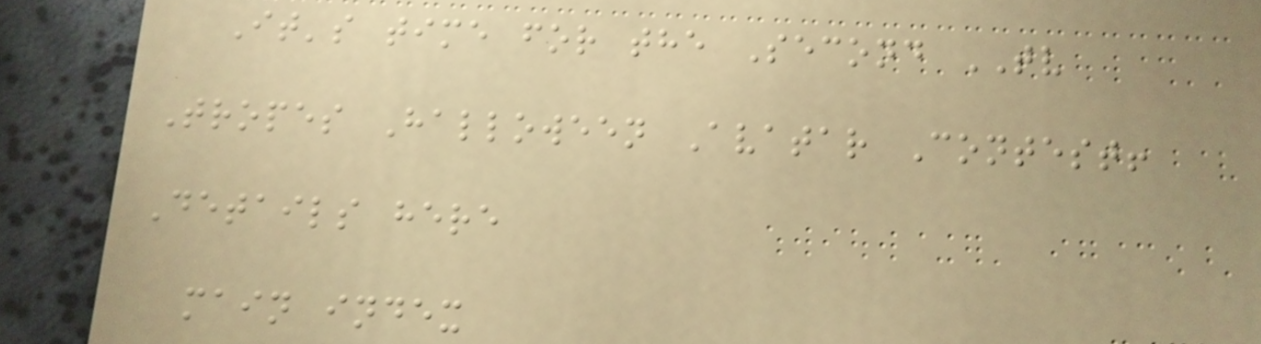It's time for the Second TV
Tropes Halloween Avatar Contest!
Details here
main index
